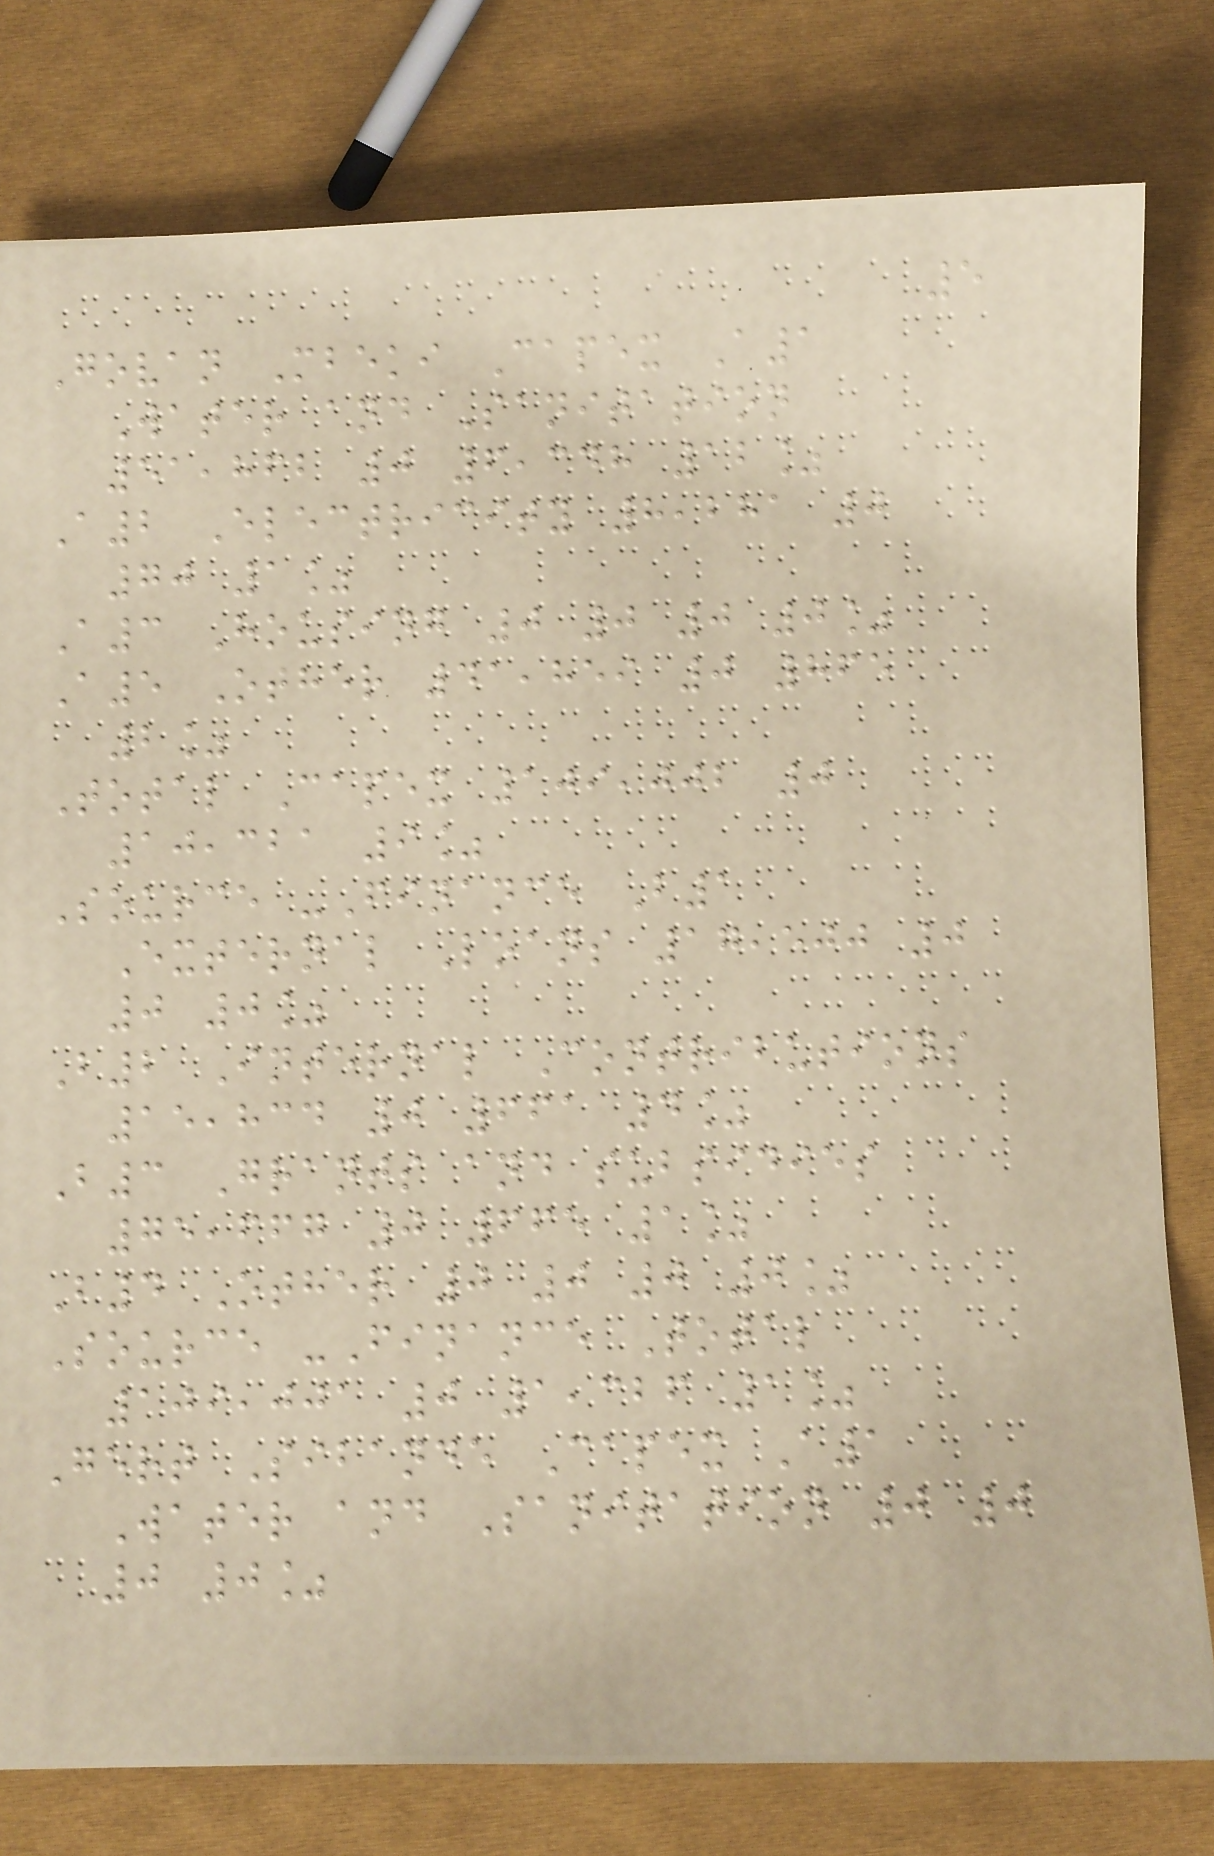5
Govan Mbeki Capex A1
Water and Sanitation
51,862 0 6,348 12%
A2 Electricity 8,281 0
70 1%
A3 Housing 0 0 0 0%
A5 Other 41,859 0 865
2%
Total Capex 109,002 0
10,321 9%
Source -Finance B1
External Loans 17,500 0
0 0%
B2 Internal Contributions
15,834 0 661 4%
B3 Grants and subsidies
75,667 0 665 1%
B4 Other 0 0 0 0%
Source -Finance Total
109,001 0 1,326 1%
Gert Sibande Capex A1
Water and Sanitation 0 0
0 0%
